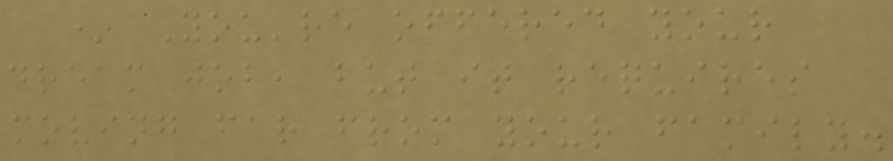* You're offered your
dream job, but it requires
moving far from your family.
